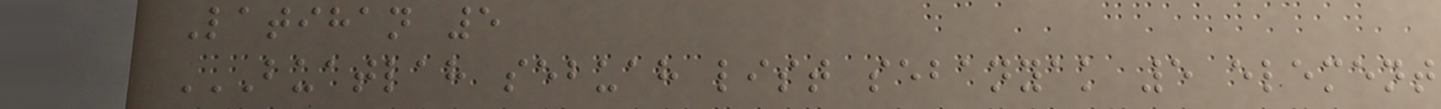Latihan 5
BUATLAH SEBUAH LIST SEBANYAK 5 ELEMENT
